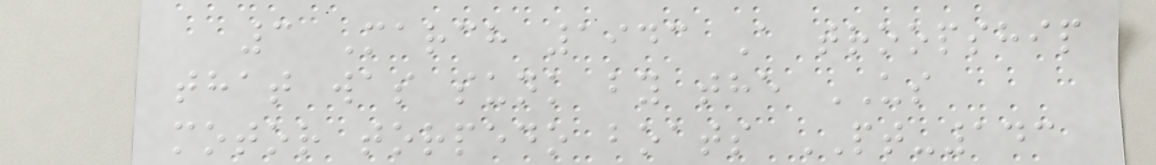3 March 1943 A troopship
that was sunk by the US
motor torpedo boats PT-143
